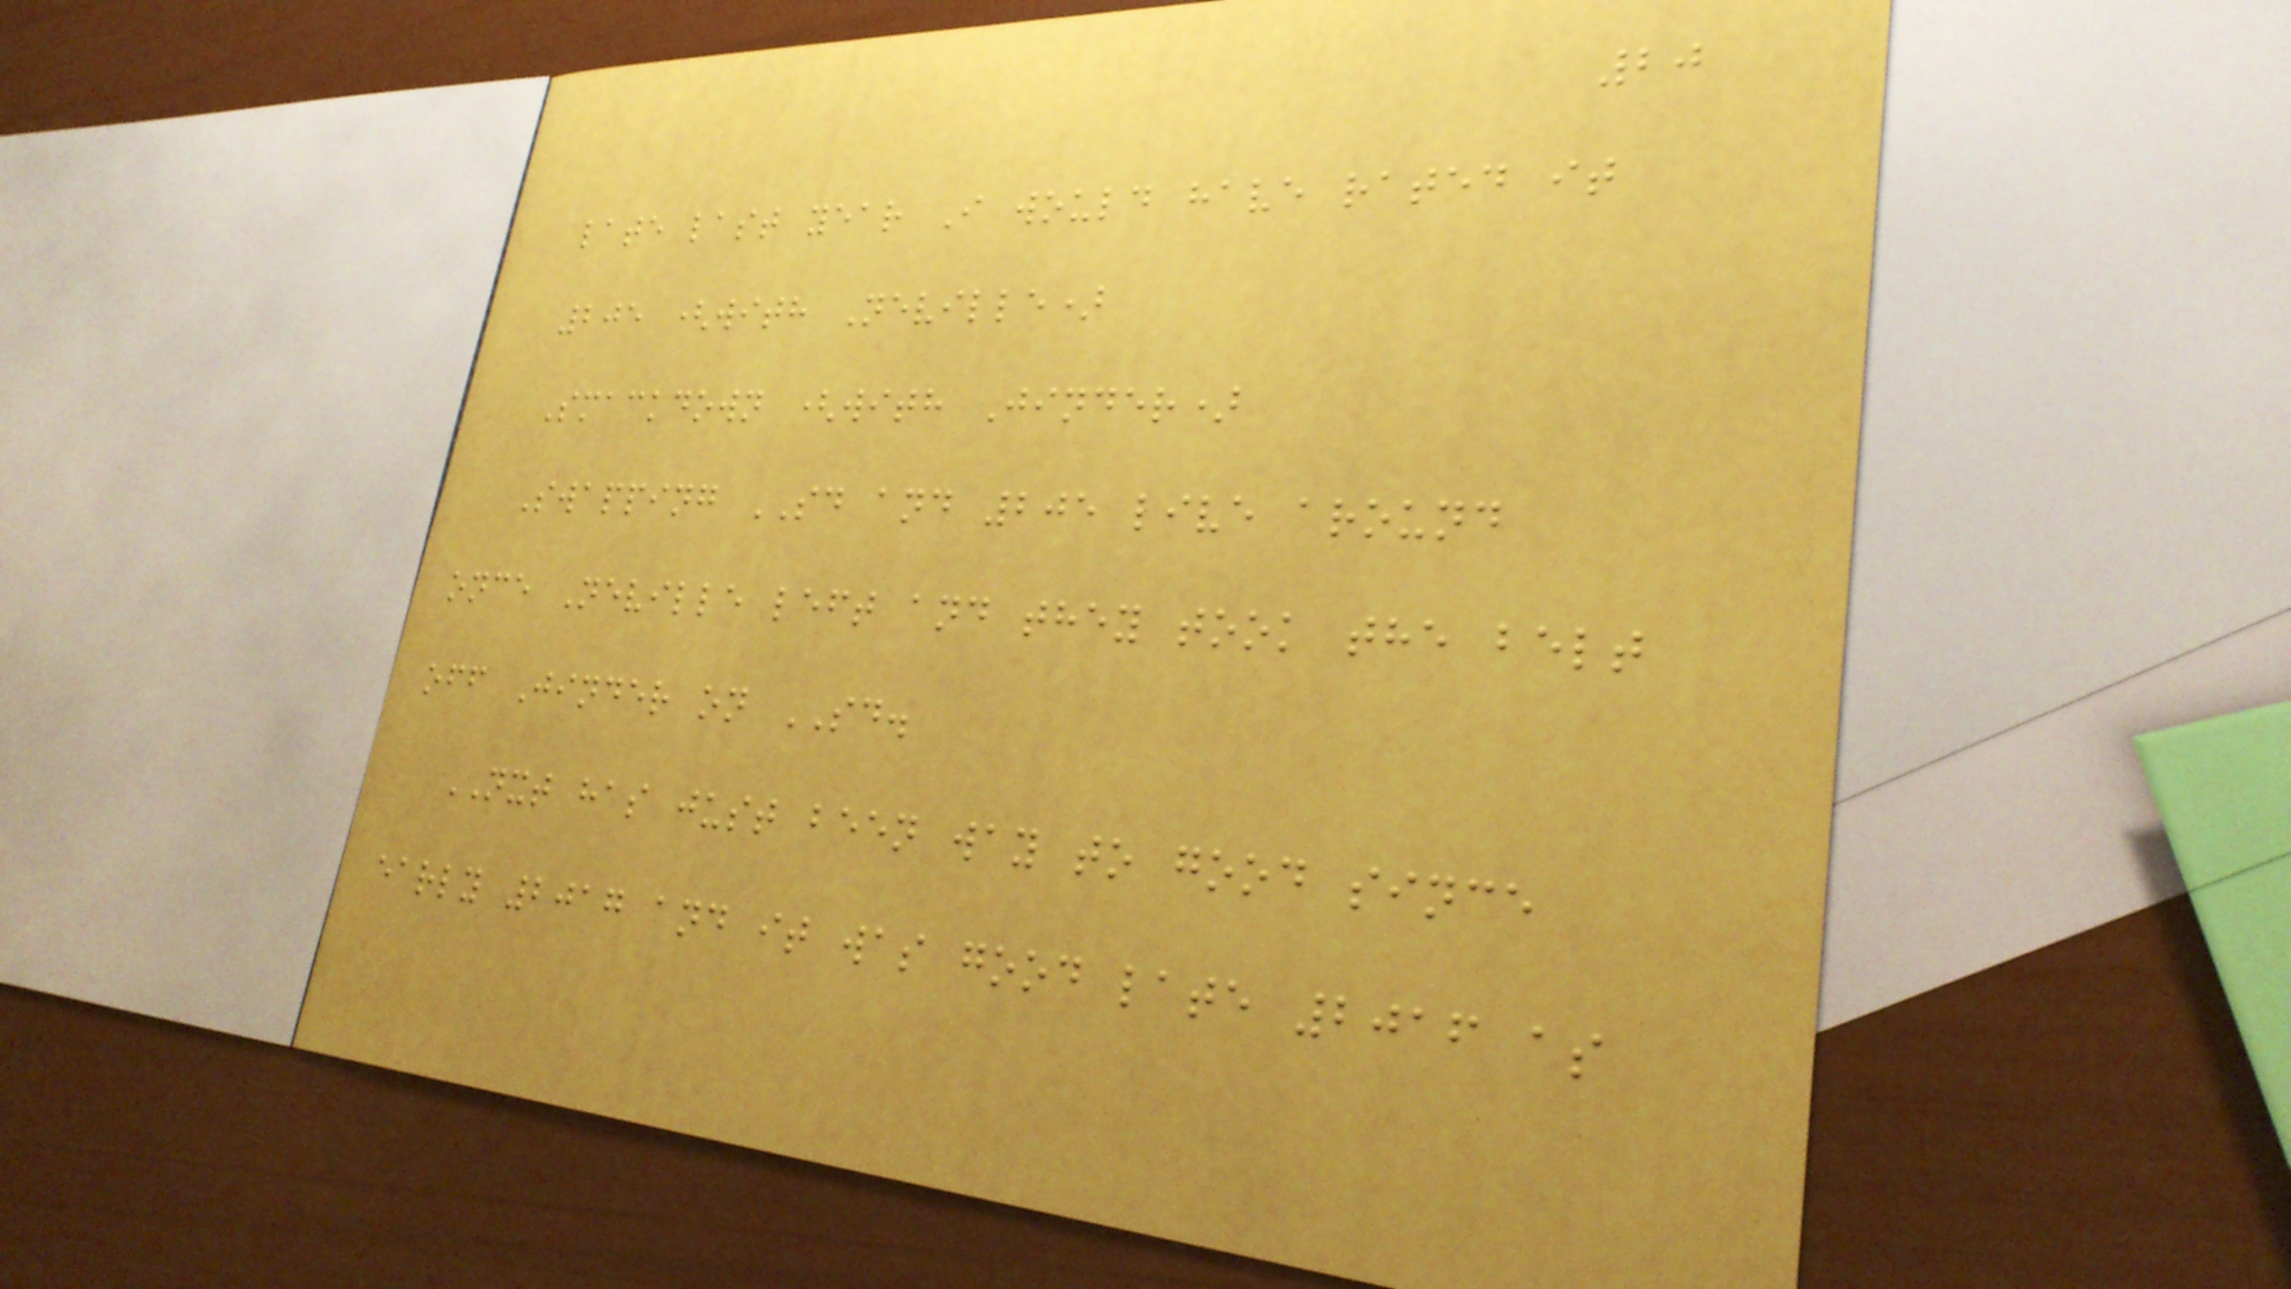20
late last year I would have rated it
205 (with Neville)
Smackdown (with Jinder)
Swapping SD and 205 live around
once Neville left and they took the belt
off Jinder on SD.
NXT has just been way to good since
early 2017 and it was good late 2016 as
